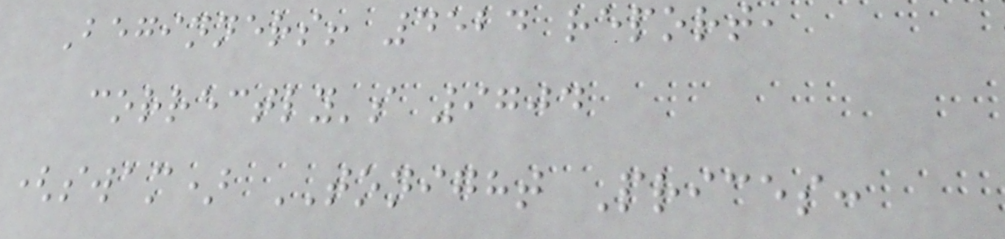Beginners! 4524 report,
correctly's 9704
(swam) TONIGHT Prices:
